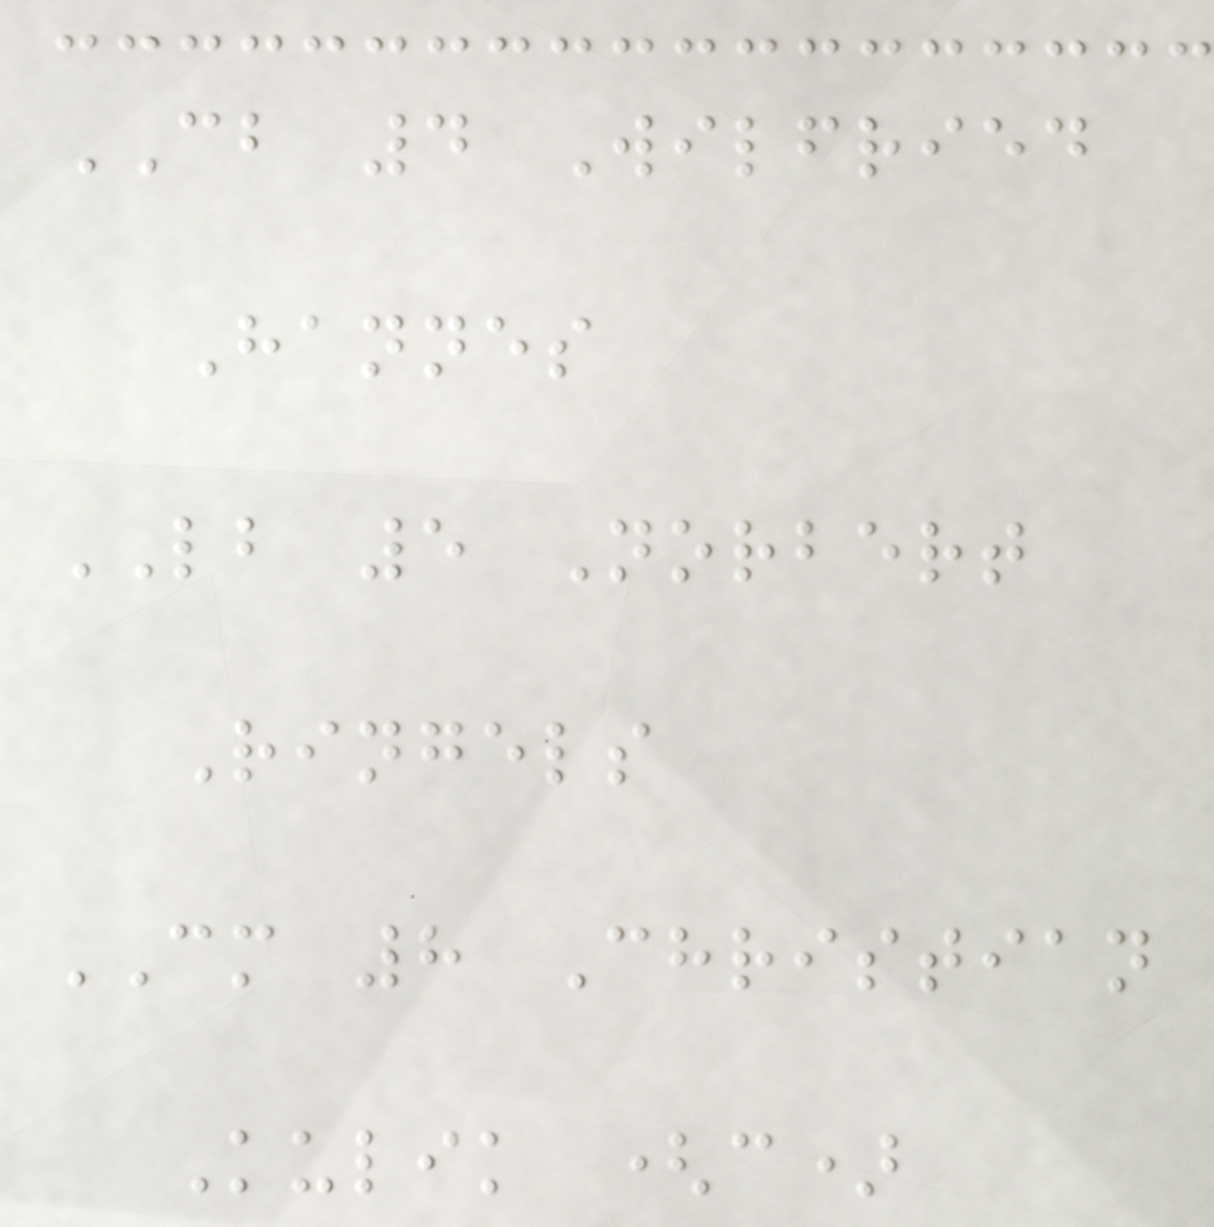CB 4 Wilfried
Hannes
LB 5 Norbert
Ringels
CM 8 Christian
Kulik (c)
